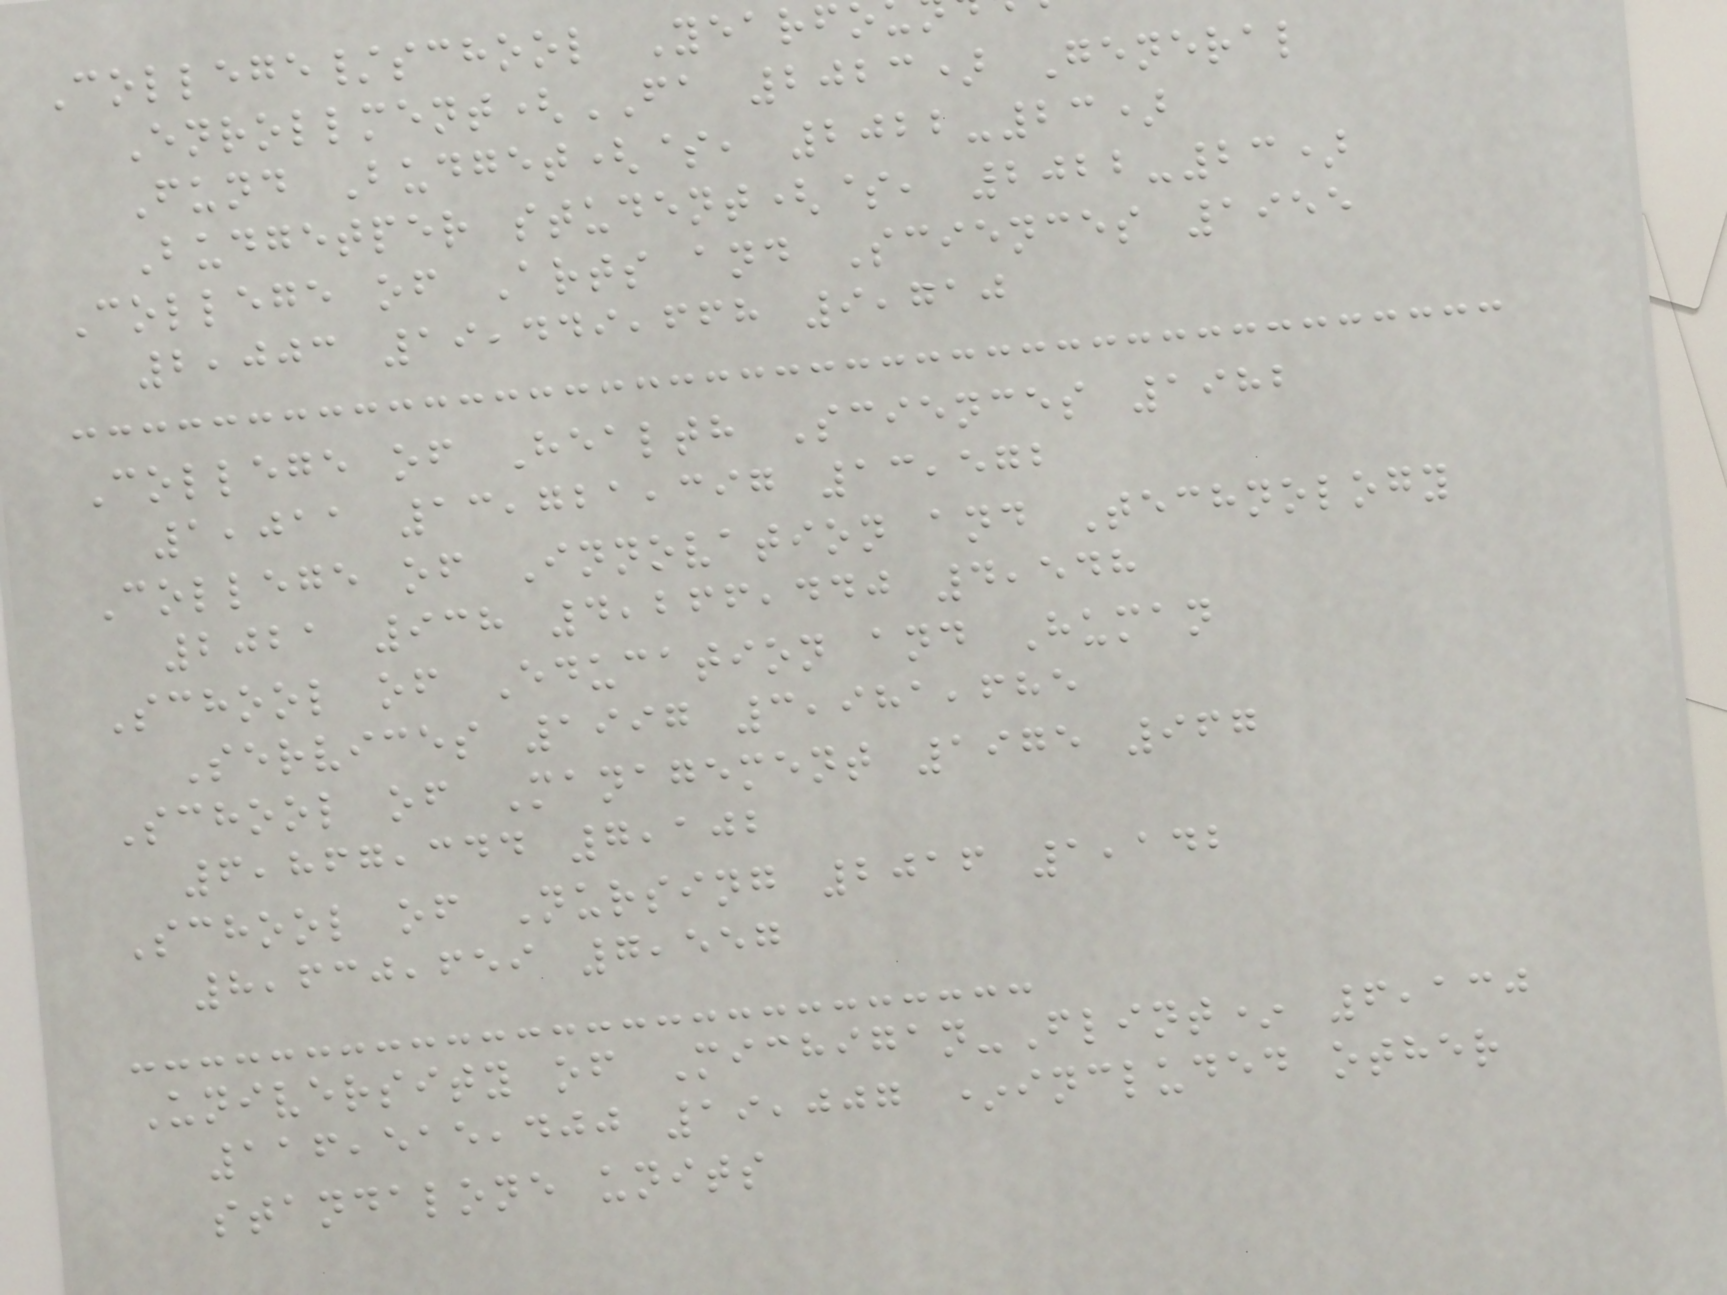College/school Yearf
Enrollment(FA 2023) General
Fund Budget($, 2022-23)
Budgetper student($, 2022-23)
College of Arts and Sciences 1955
2,003 19,449,668 9,710
College of Health Sciences 1982
1,011 13,721,397 13,572
College of Innovation and Technology
2021 938 4,266,440 4,548
School of Education and Human
Services 1997 3,981,685
School of Management 1975 967
6,867,344 7,102
School of Nursing 2016 1,142
8,630,659 7,557
University of Michigan-Flint* 6,130
116,515,400 19,007 *included other
standalone units
